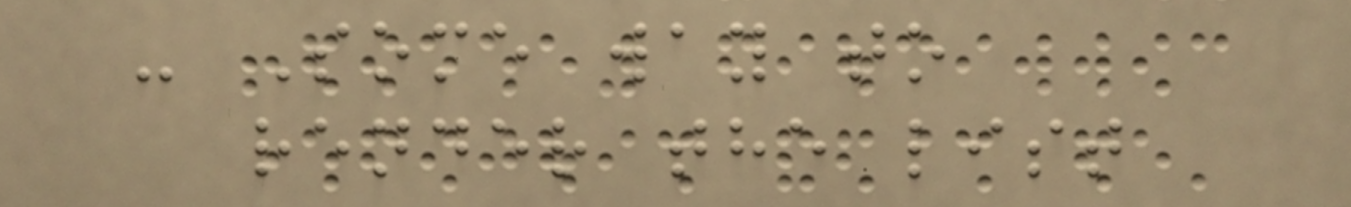- Some way to
render the list
